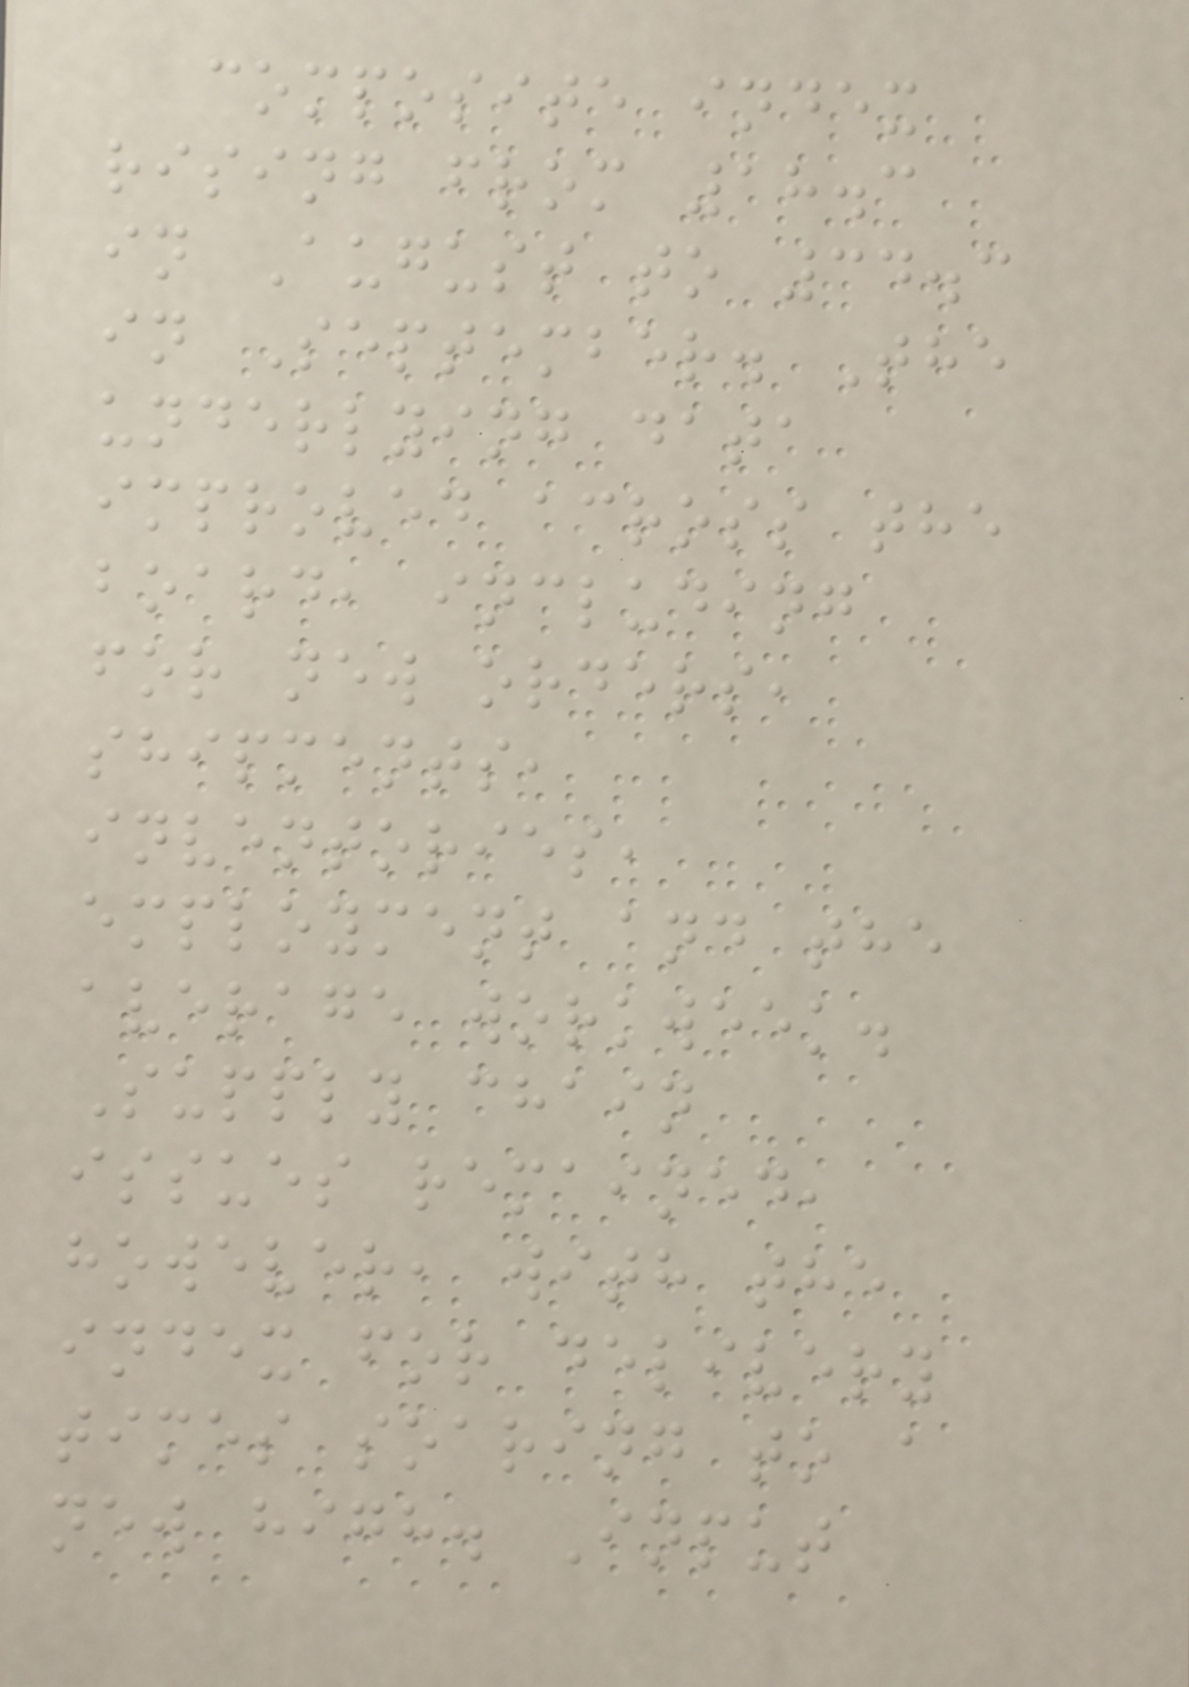composite index
rising from 18.3
in August to 34.3
in September. The
underlying data
improved across the
board, including
for new orders,
shipments,
inventories,
employment and the
average workweek.
Supply chain
issues remained,
however, with the
index for delivery
times soaring to a
new high. Input
